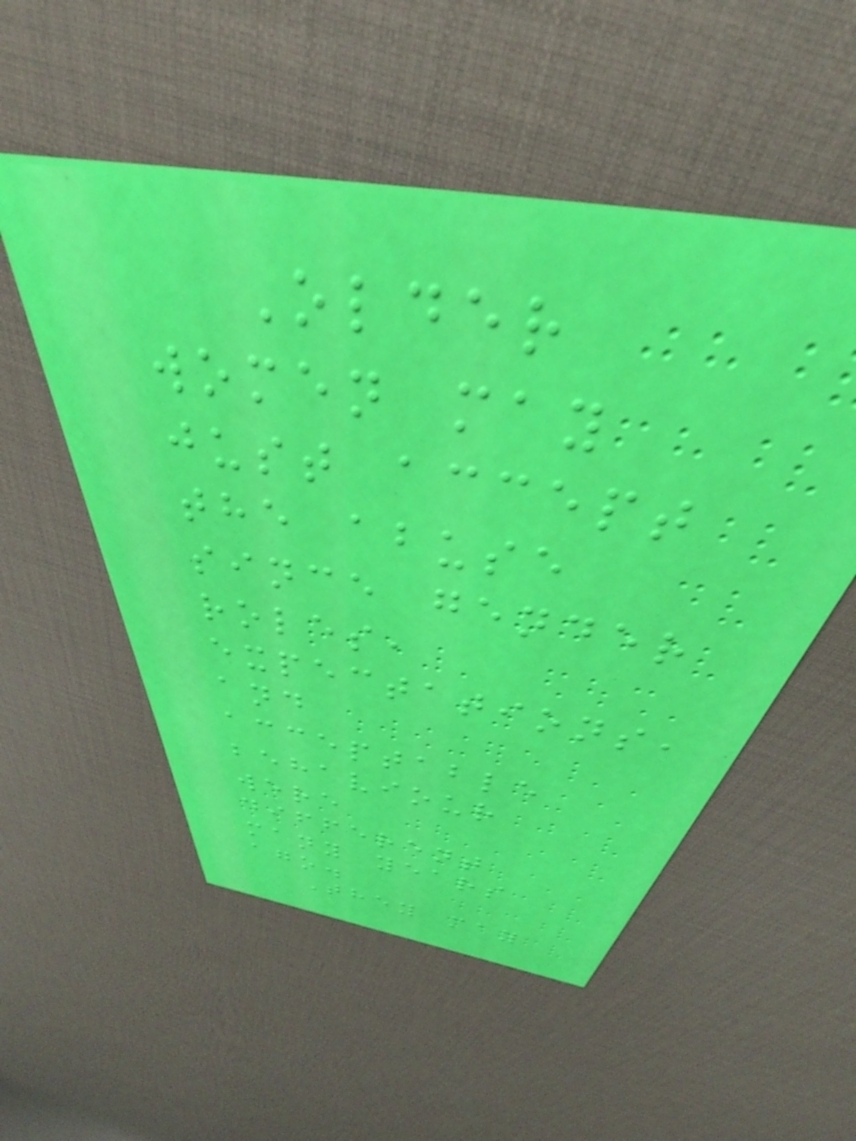Older
women may
just accept
the abuse
since gender
roles,
expectations,
and
acceptable
behaviour
were
different
many years
ago.
They may
